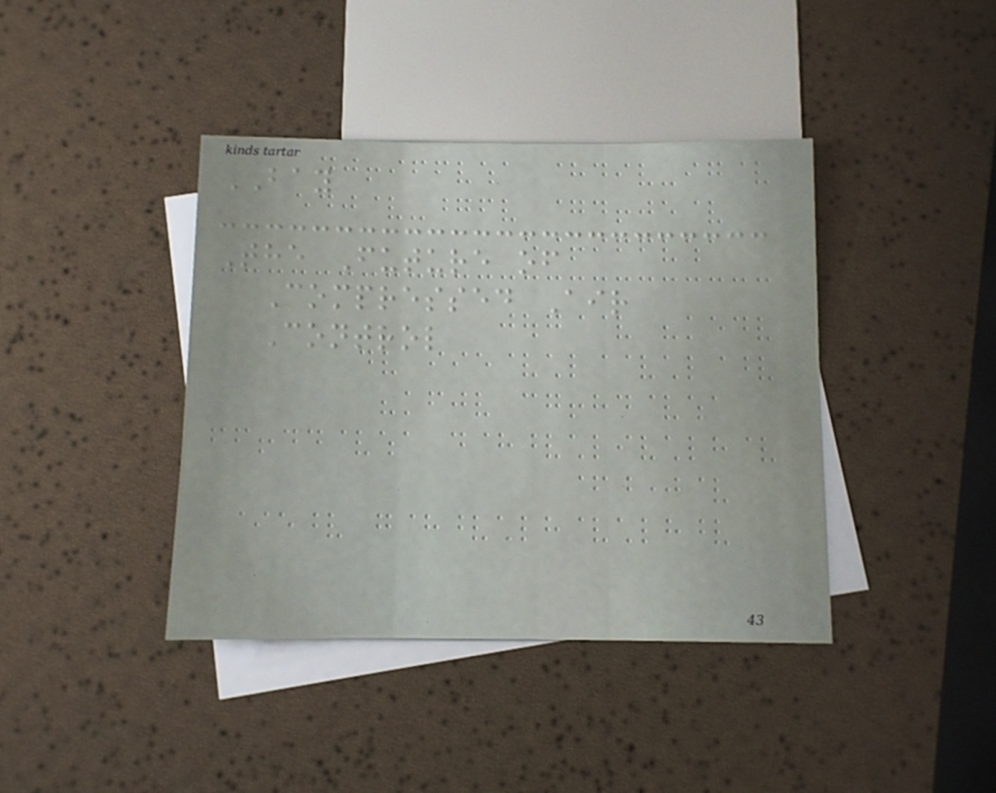BAY
The Future of
Compressed Air
Control
